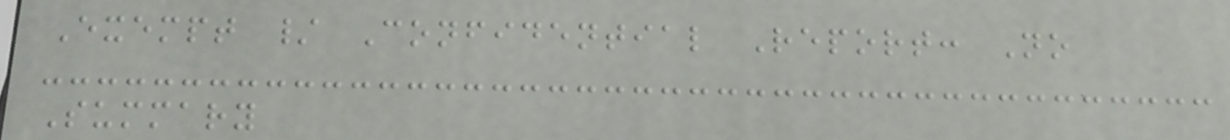Exempt / Confidential Report: No
Summary
